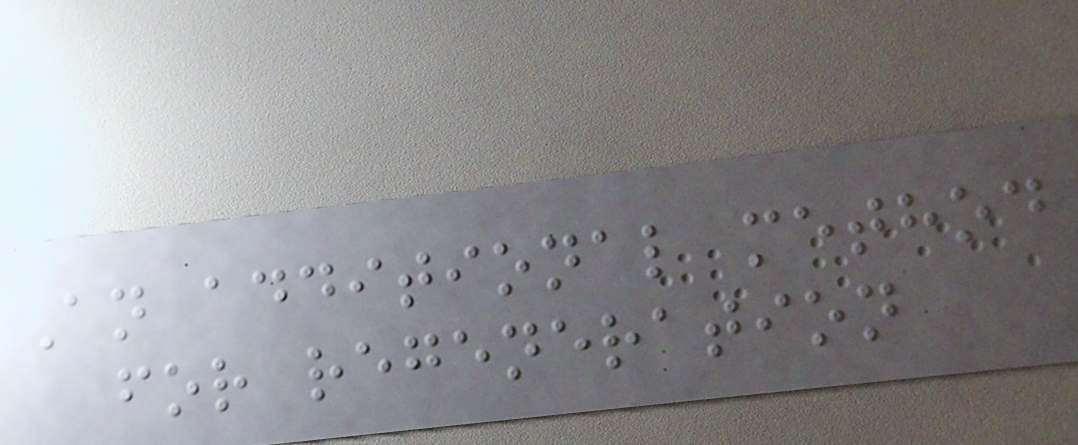An additional method
for regeneration
